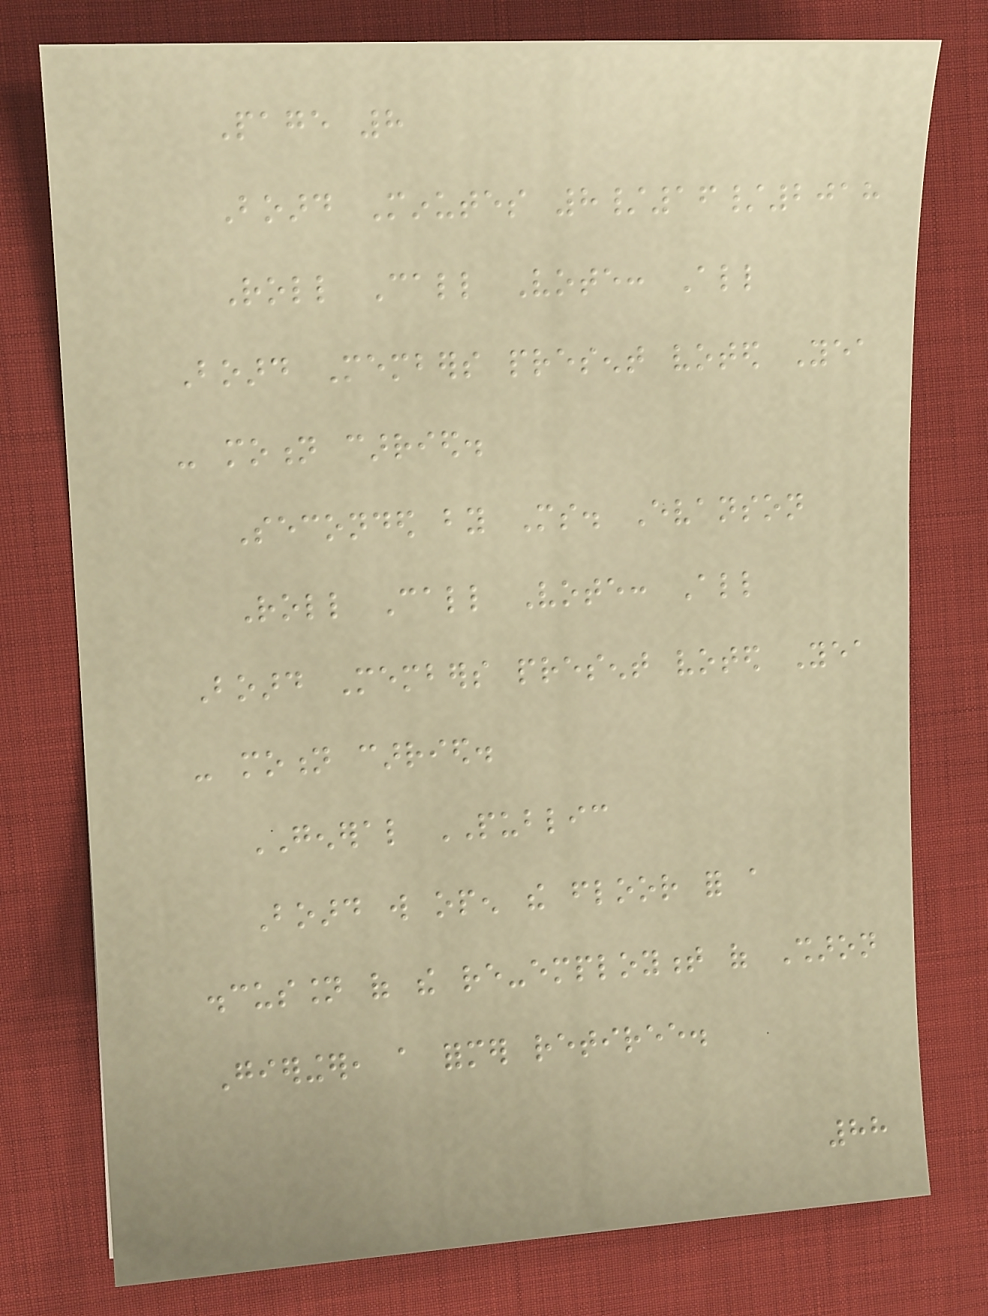Page 8
Board Minutes 8/16/2018
Roll Call Vote: All
Board Members present voted Yea
- motion carried.
Seconded by Ms. Evanson
Roll Call Vote: All
Board Members present voted Yea
- motion carried.
GENERAL PUBLIC
Board will open the floor for a
discussion of the re-employment of Sharon
Gieringer, a former retiree.
88
